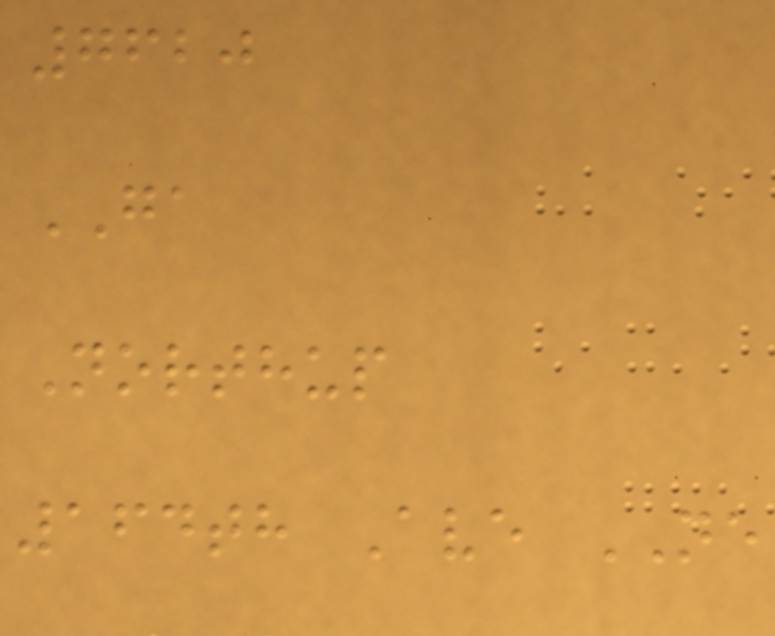7620
GA
Northup
164th Ave NE
